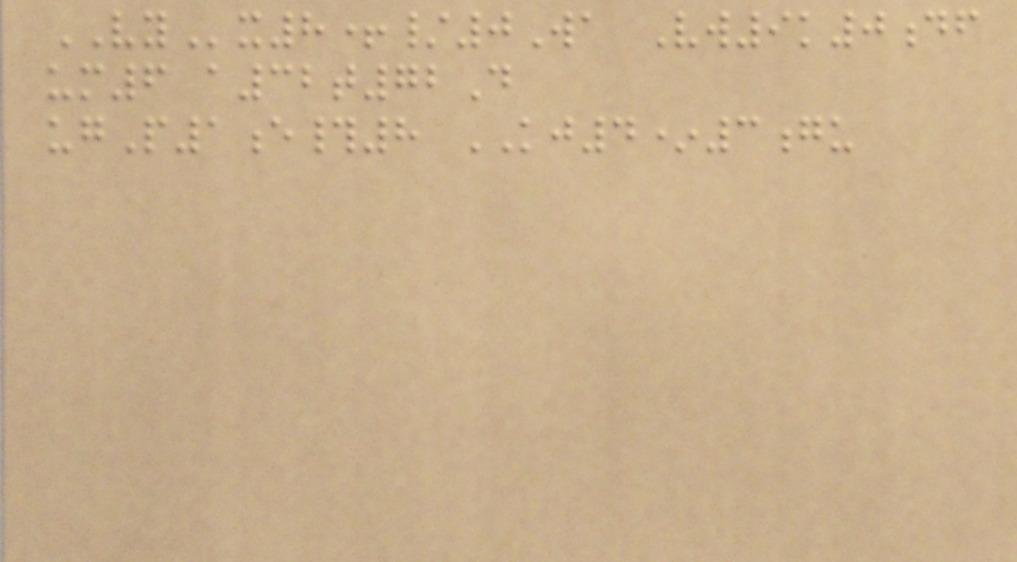VYx8+/0Wa Vw9k0df
um6 a32t72D
ugP1e#8 KJ4*3gu
